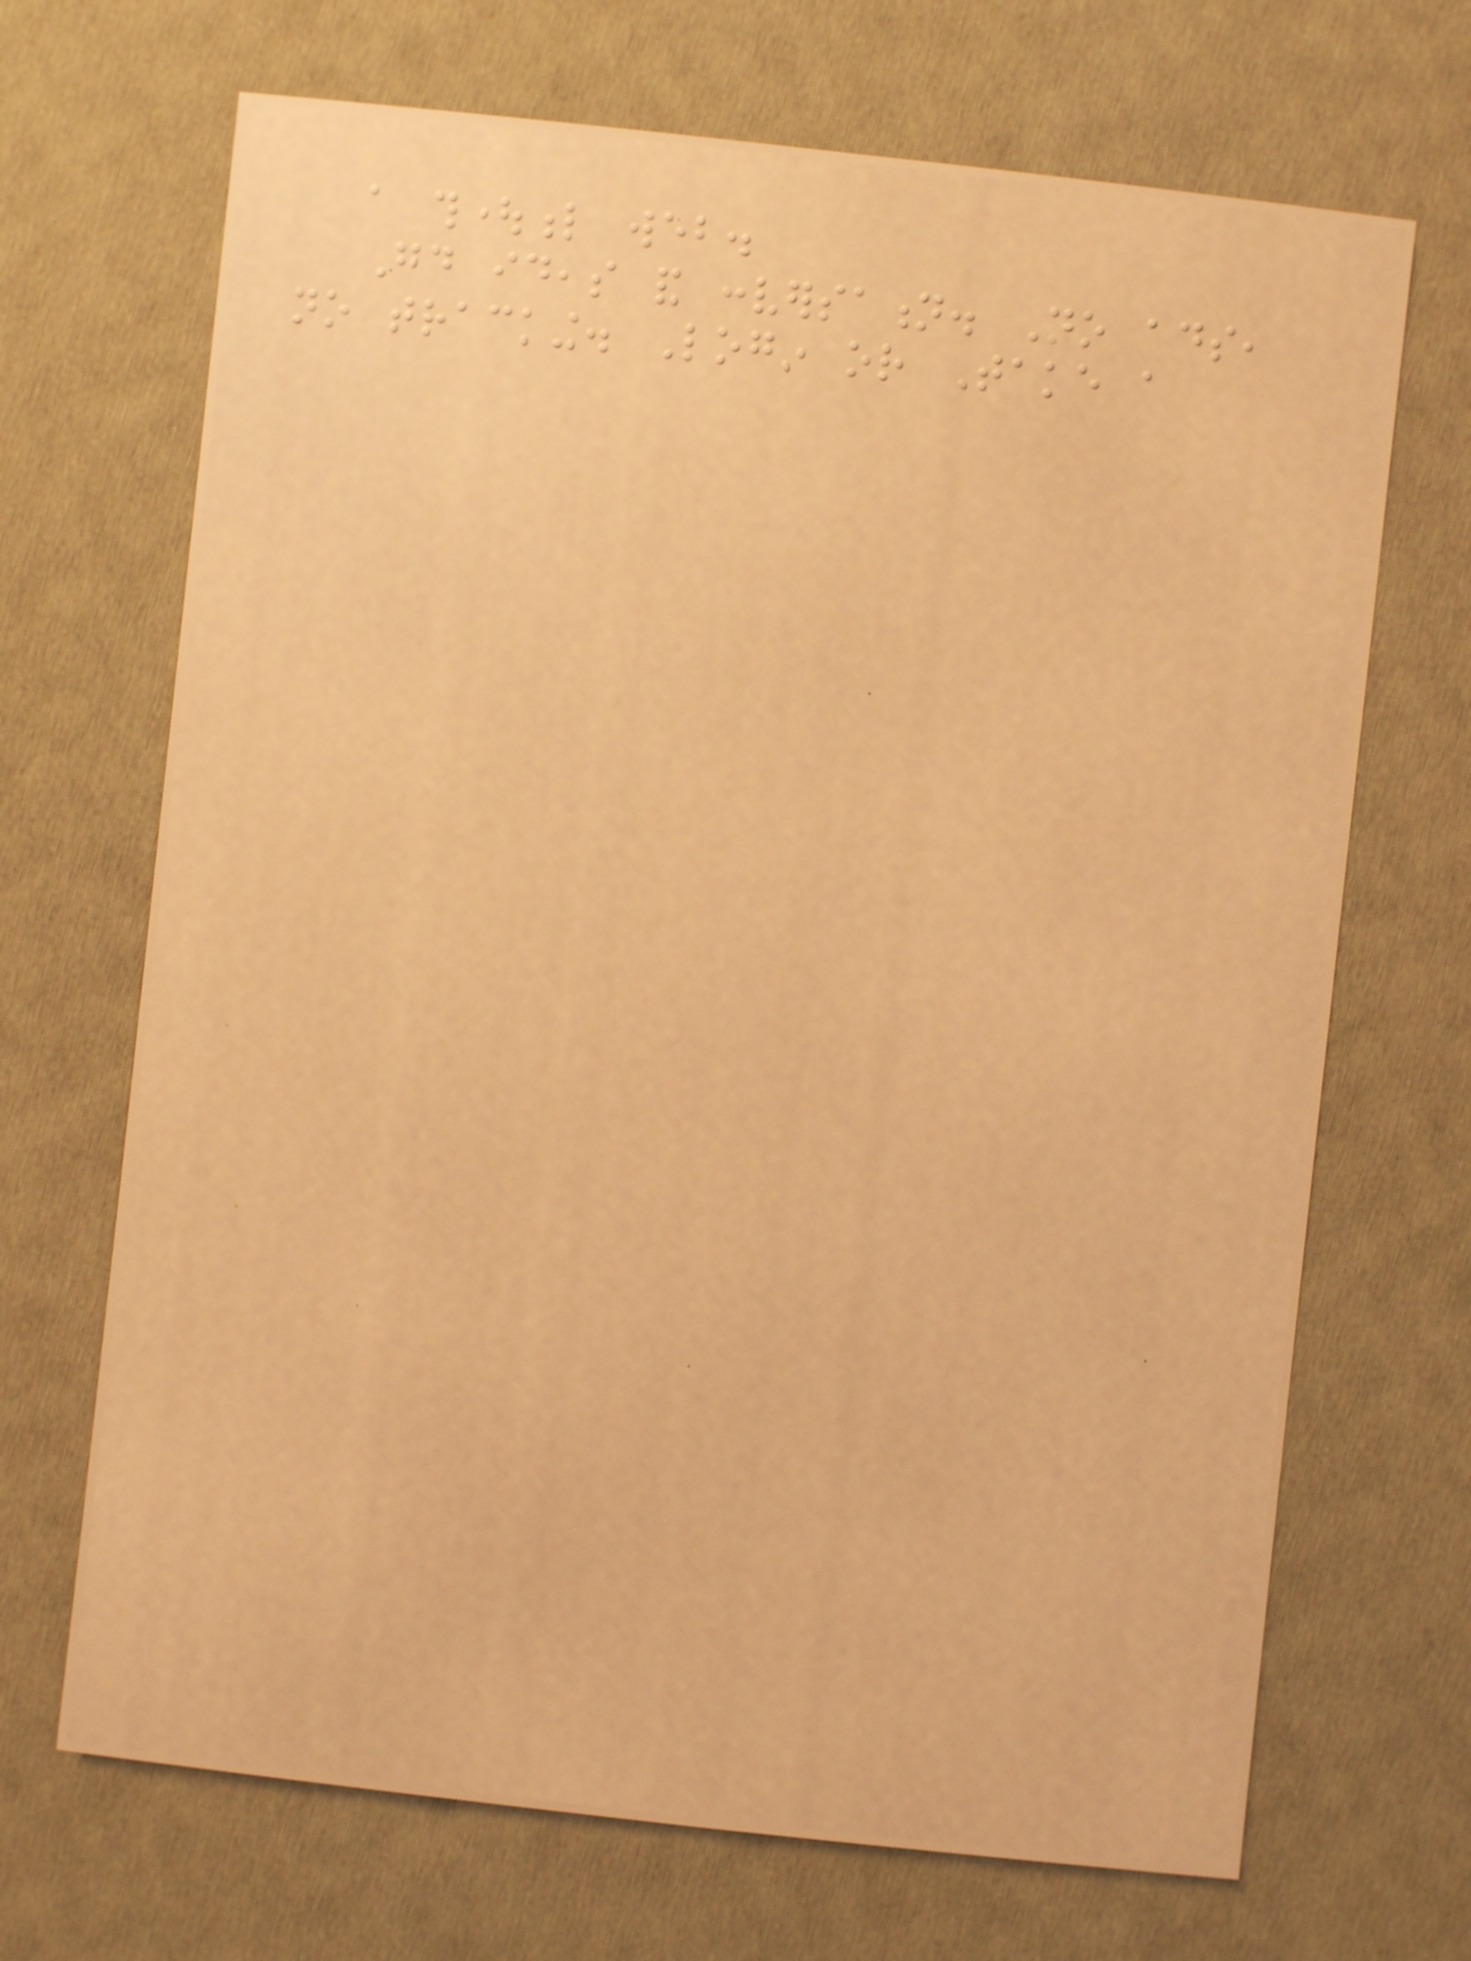a thoughtful web.
Good ideas and conversation. No ads,
no tracking. Login or Take a
